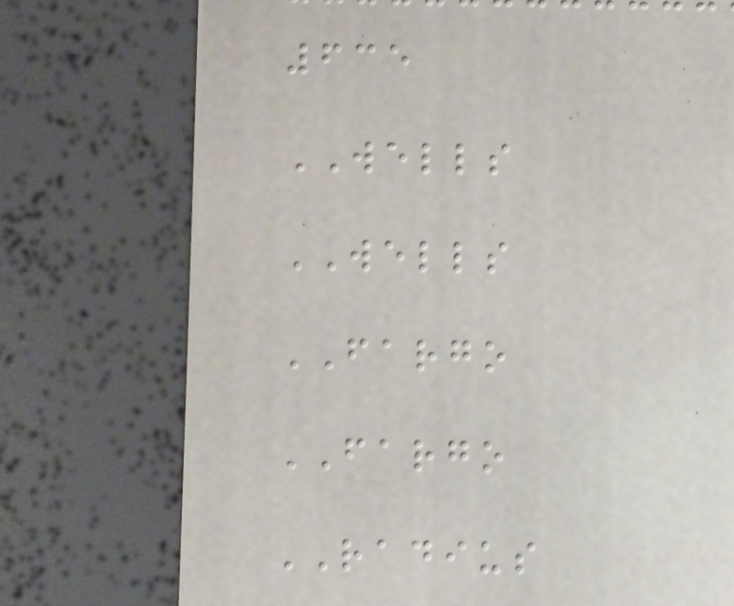635
WELLS
WELLS
FARGO
FARGO
RADIUS
